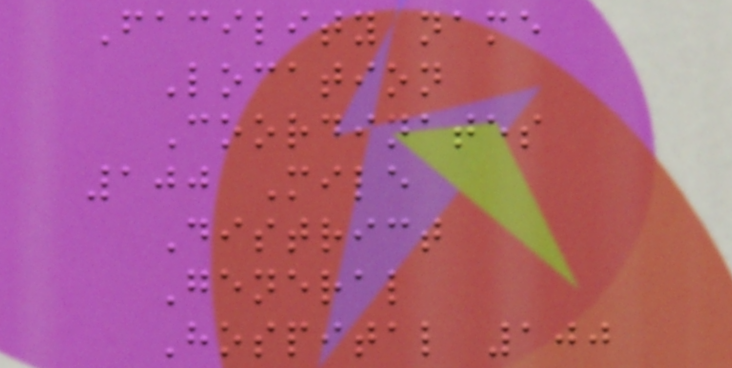Facility name
Location
Coordinates
100 Mile
District
General
Hospital 100
